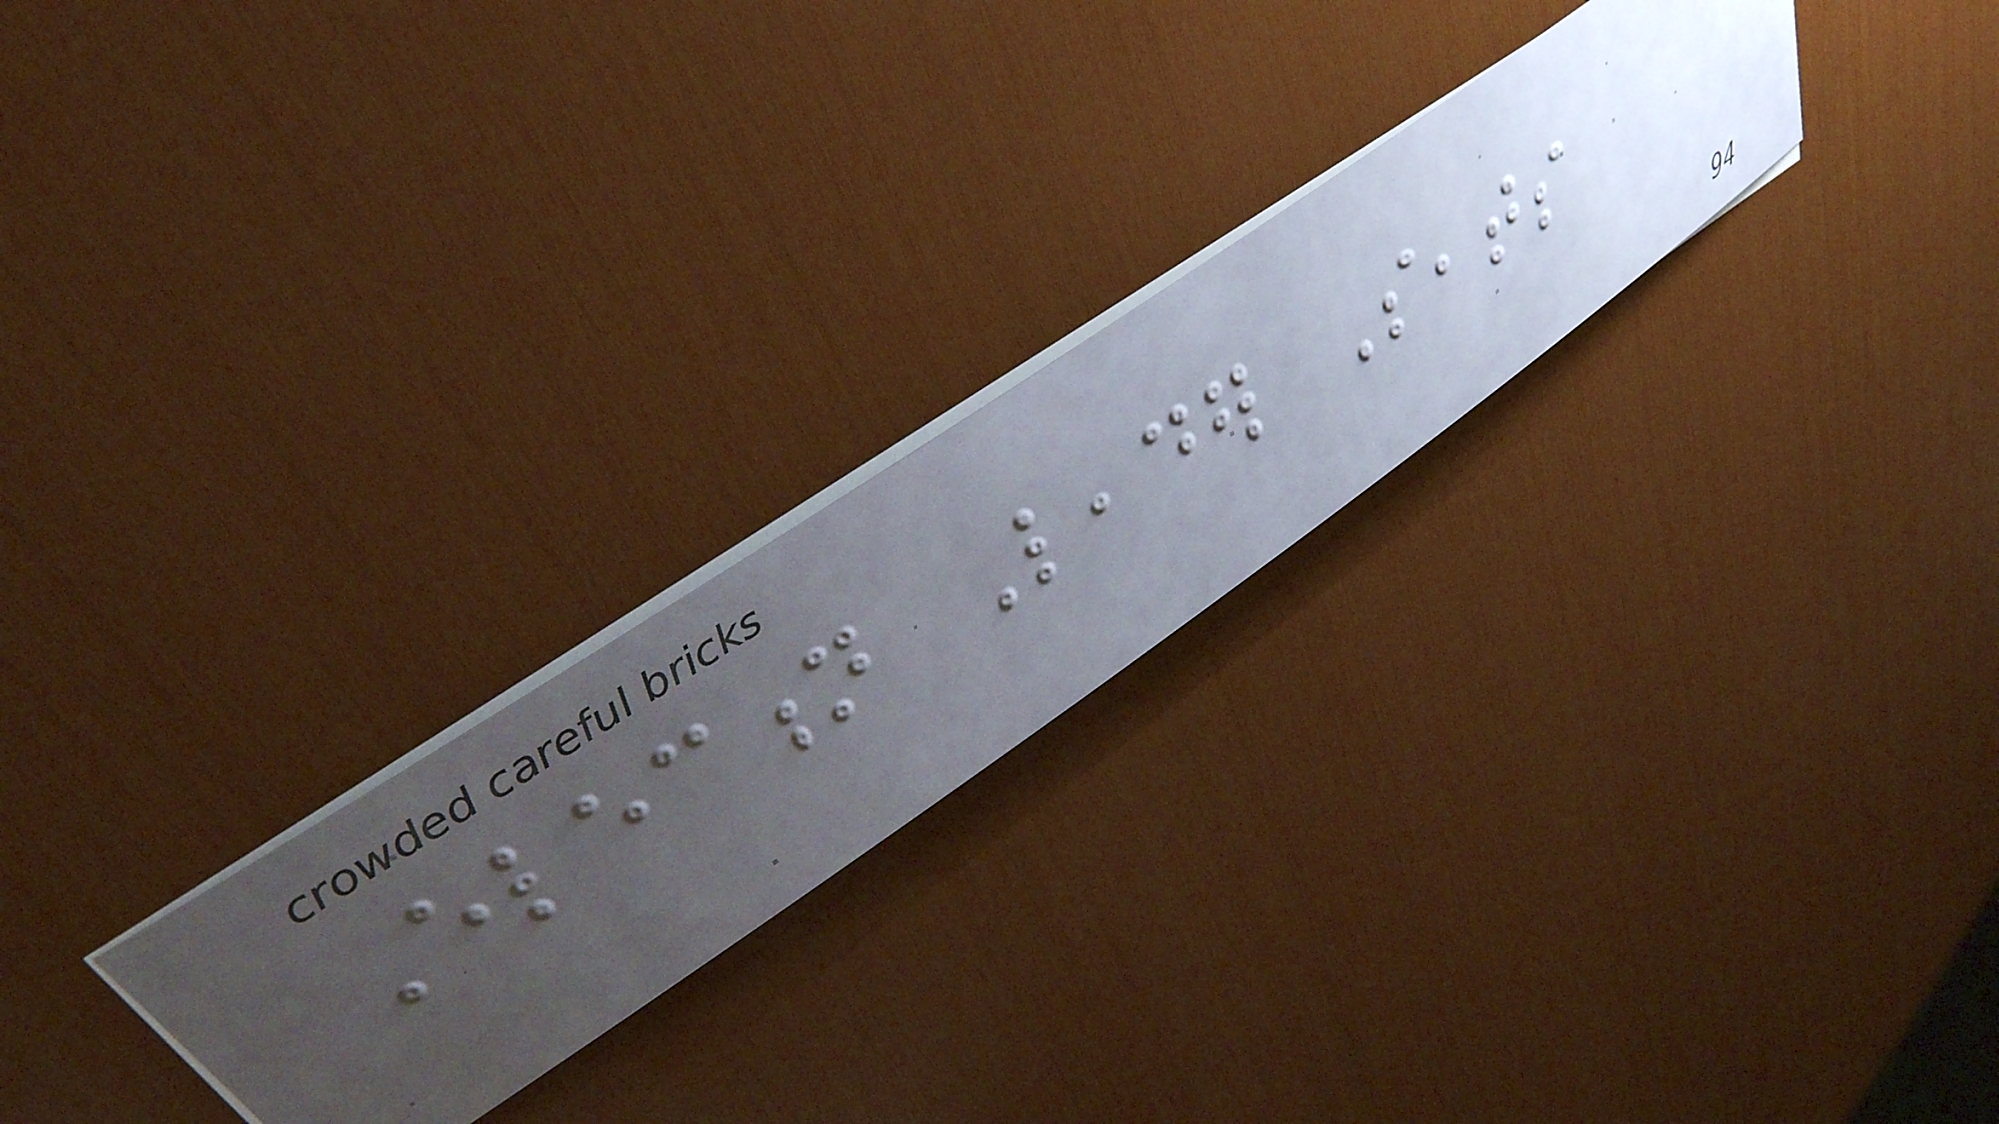Election Leader Seats
